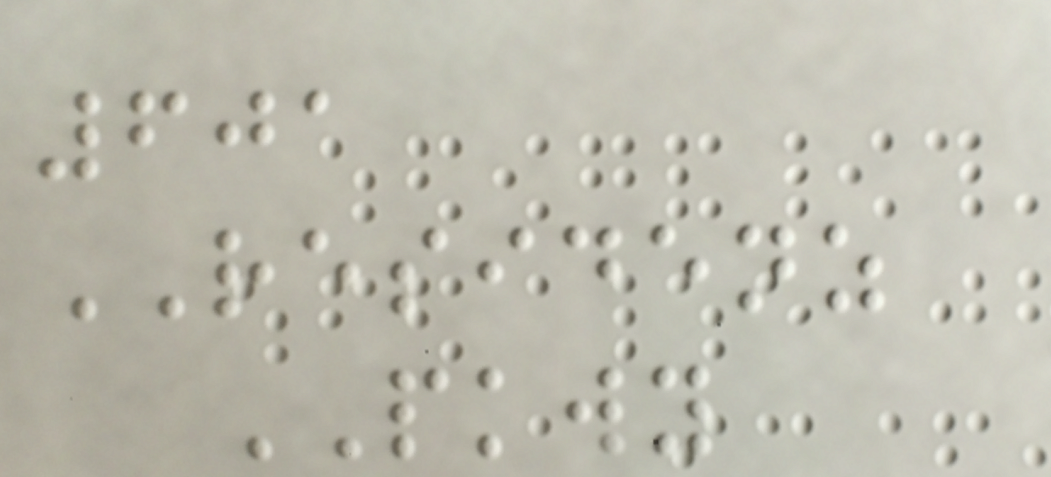601
RESIDENZ
PKWY
